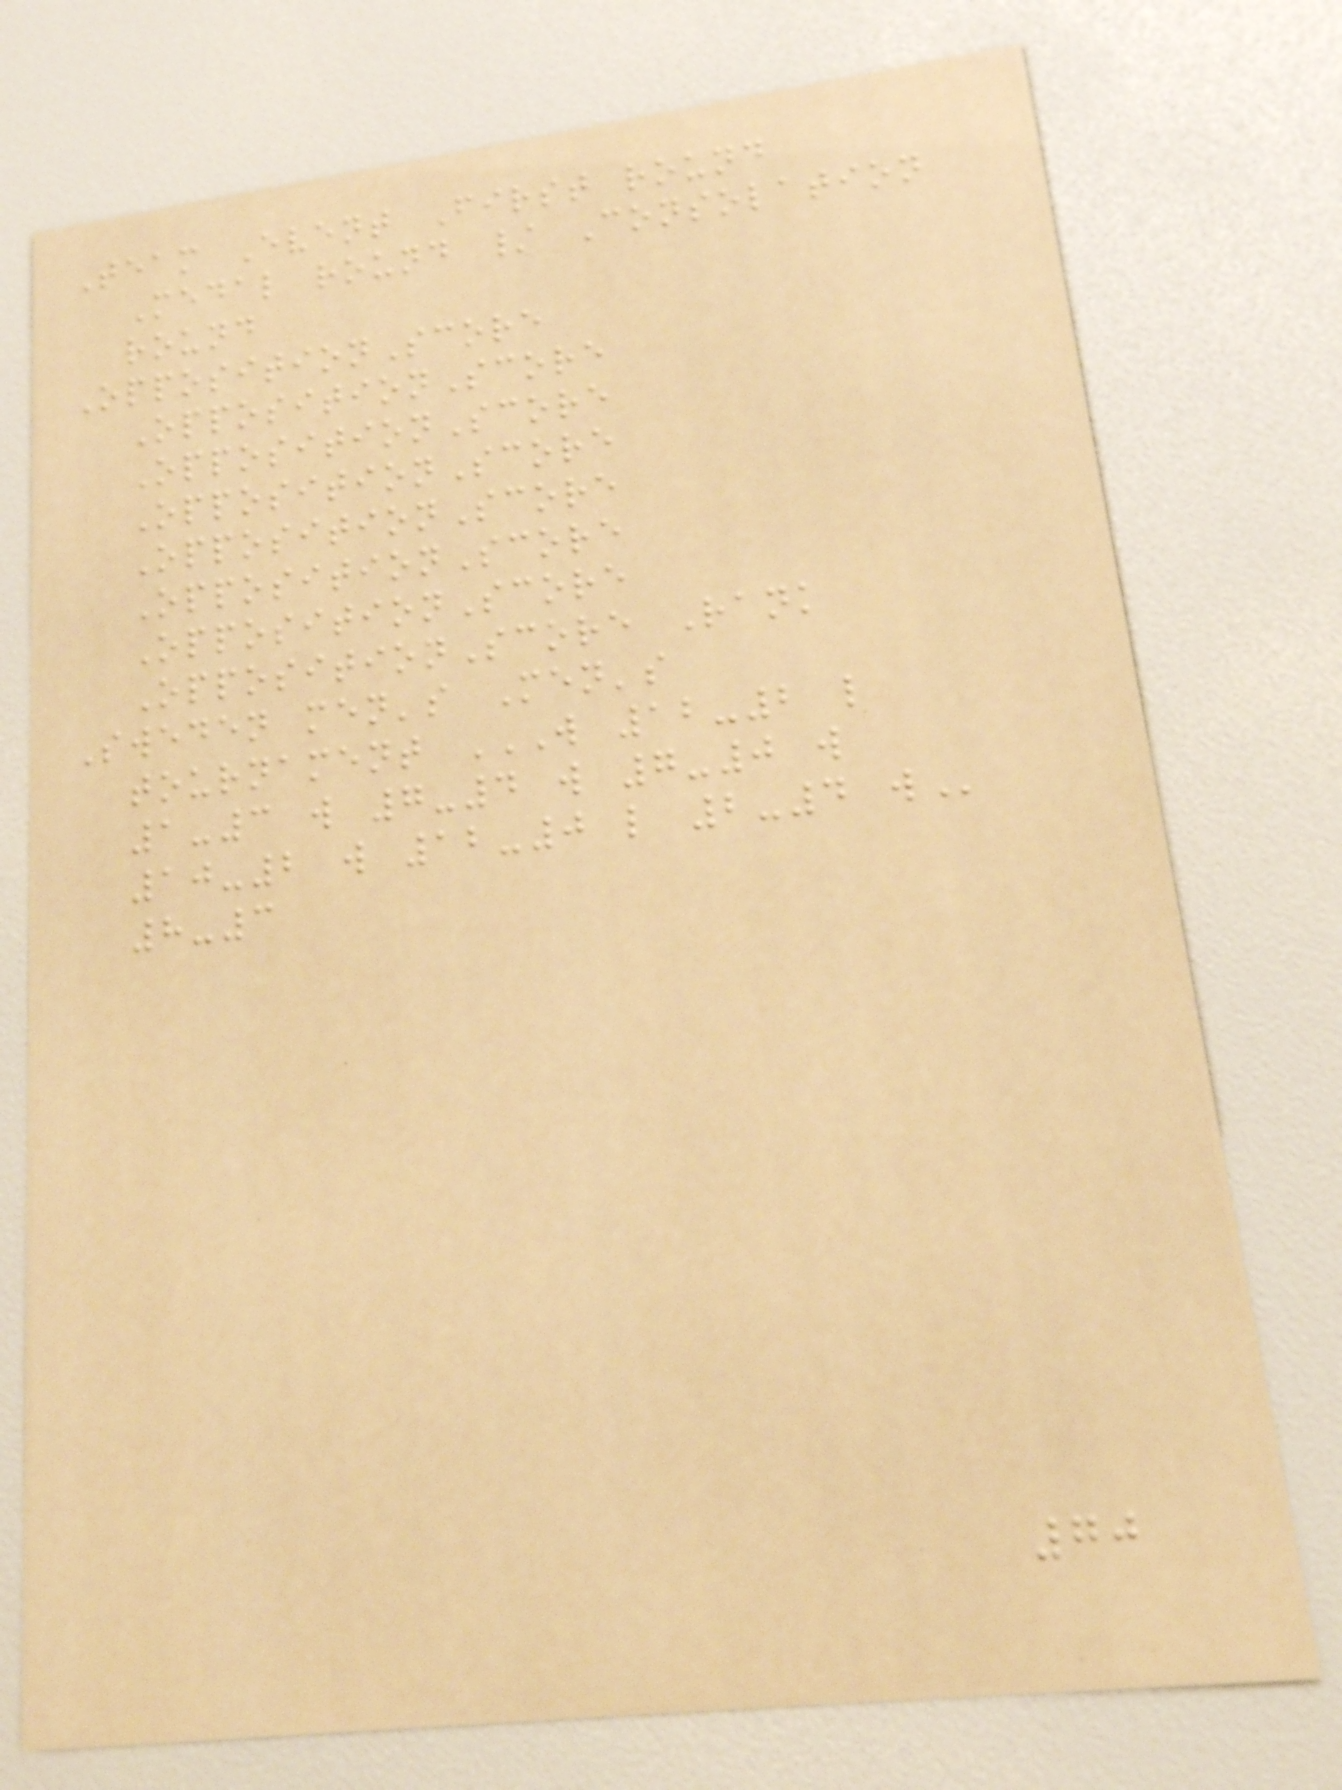Team Event First round
Medal round / Consolation
round
OppositionScore
OppositionScore
OppositionScore
OppositionScore
OppositionScore
OppositionScore
OppositionScore
OppositionScore Rank
Sweden men's Men's
tournament W 12-2 L
1-3 W 7-4 W 7-0 W
10-2 W 12-0 L 2-4 W
8-3
70
